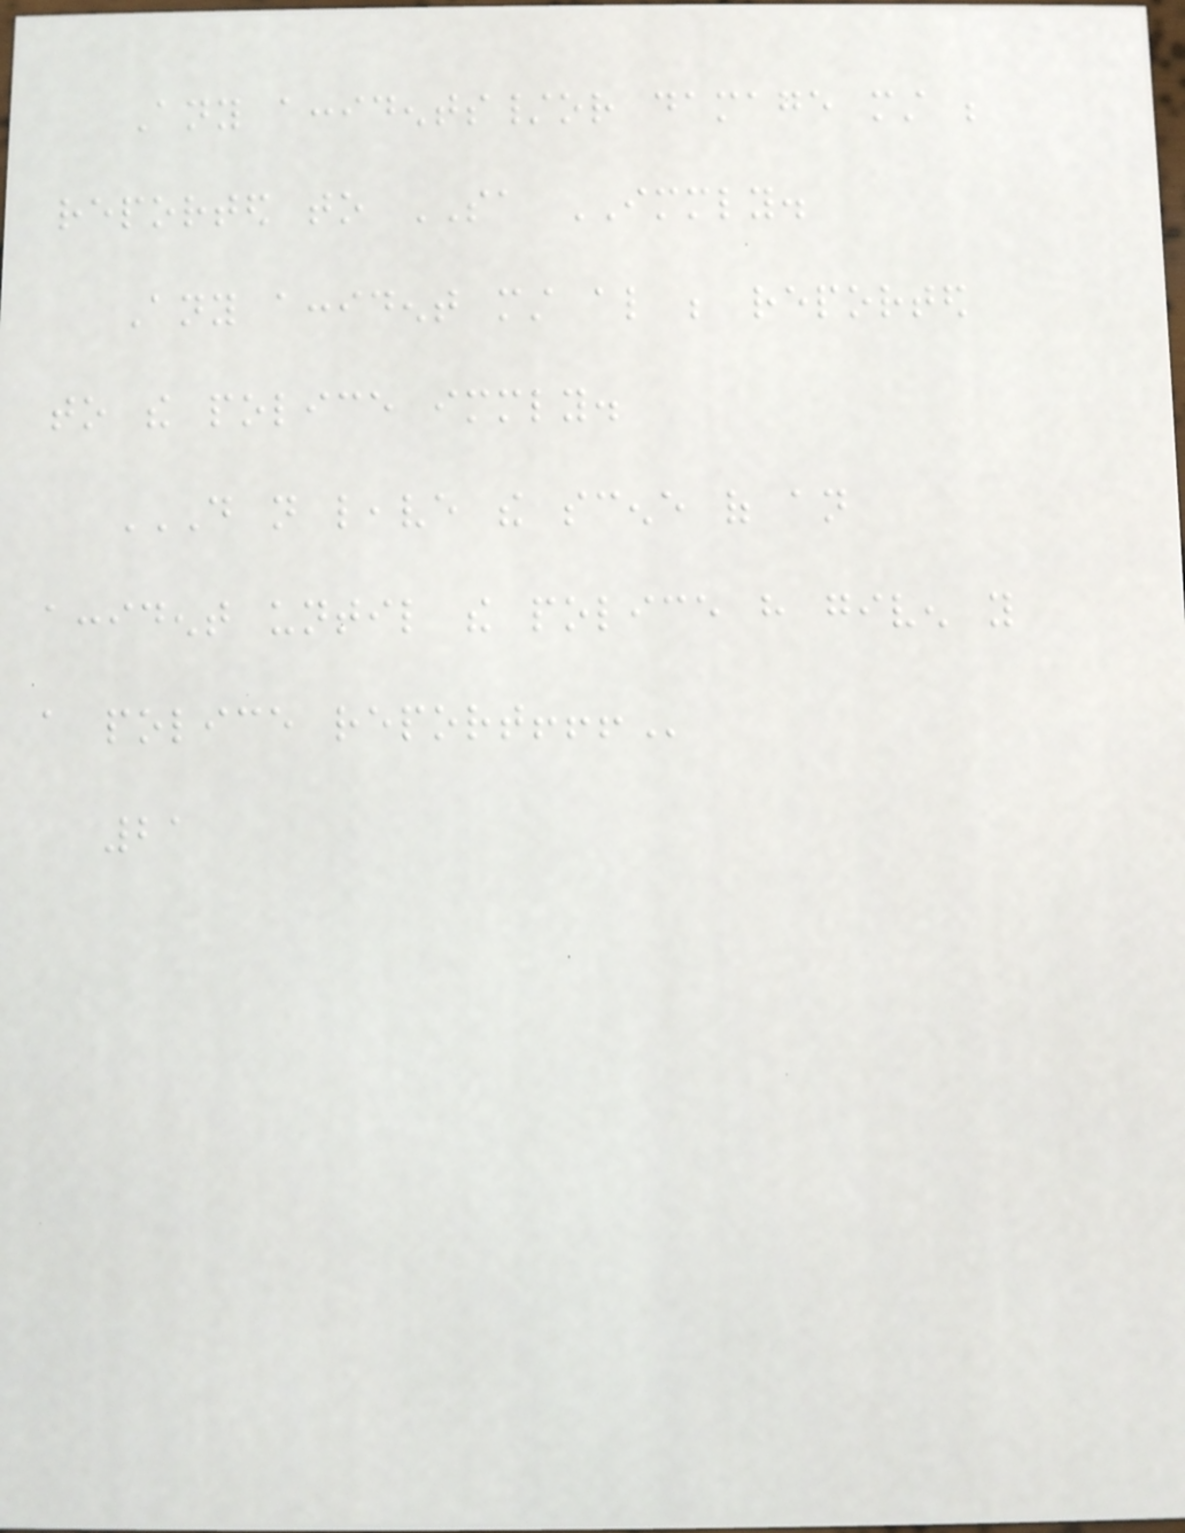Any accidents/or damage must be
reported to SA IMMEDIATELY.
Any accident must also be reported
to the police immediately.
DO NOT LEAVE THE SCENE OF AN
ACCIDENT UNTIL THE POLICE HAVE GIVEN YOU
A POLICE REPORT!!!
21
